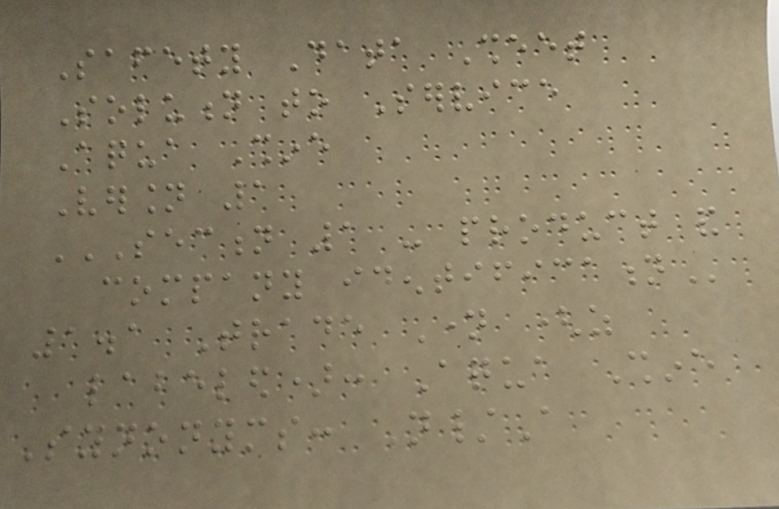Safety Data Sheet
Solution to Service
Aqua Shine
Version 1
SECTION 1 - PRODUCT AND
COMPANY IDENTIFICATION
1.1 Trade Name (as
labeled): Aqua Shine
Synonyms: N/A
